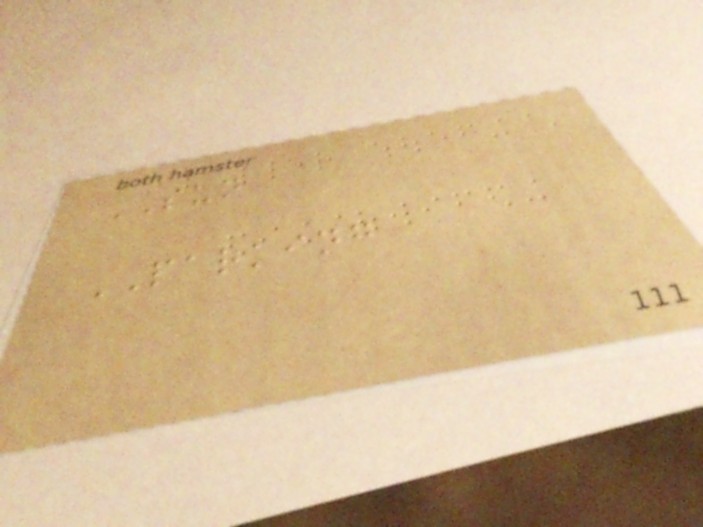SUN
PARKING
